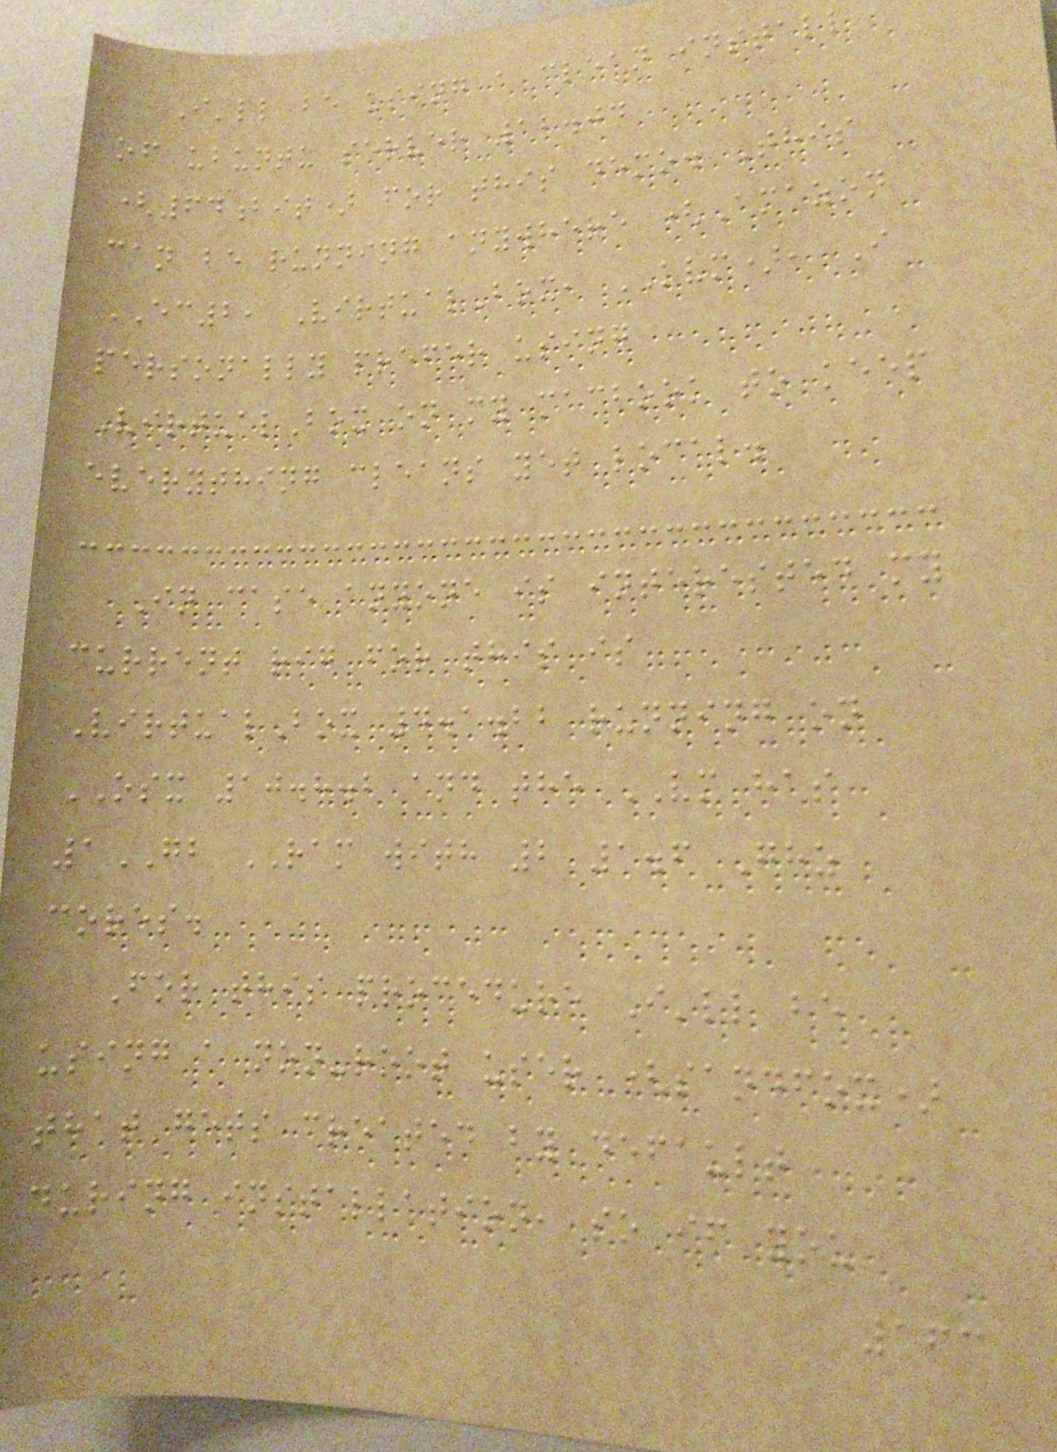I'll be using a clean install
of ubuntu server 12.04
(64bit) for this demo. This
can be running anywhere (Amazon
EC2, VirtualBox, KVM), I
personally prefer using
VirtualBox on my macbook to keep
everything cleans yet local.
In case anyone is interested my
current rig for this is
VirtualBox 4.1.22 running on
OSX 10.8.2 and the VM has
1GB RAM with 2 1.6 Ghz
cores.
For this procedure I'll be
using a non-root user (sandfox)
that gets created by default
during installation, so if you
163
